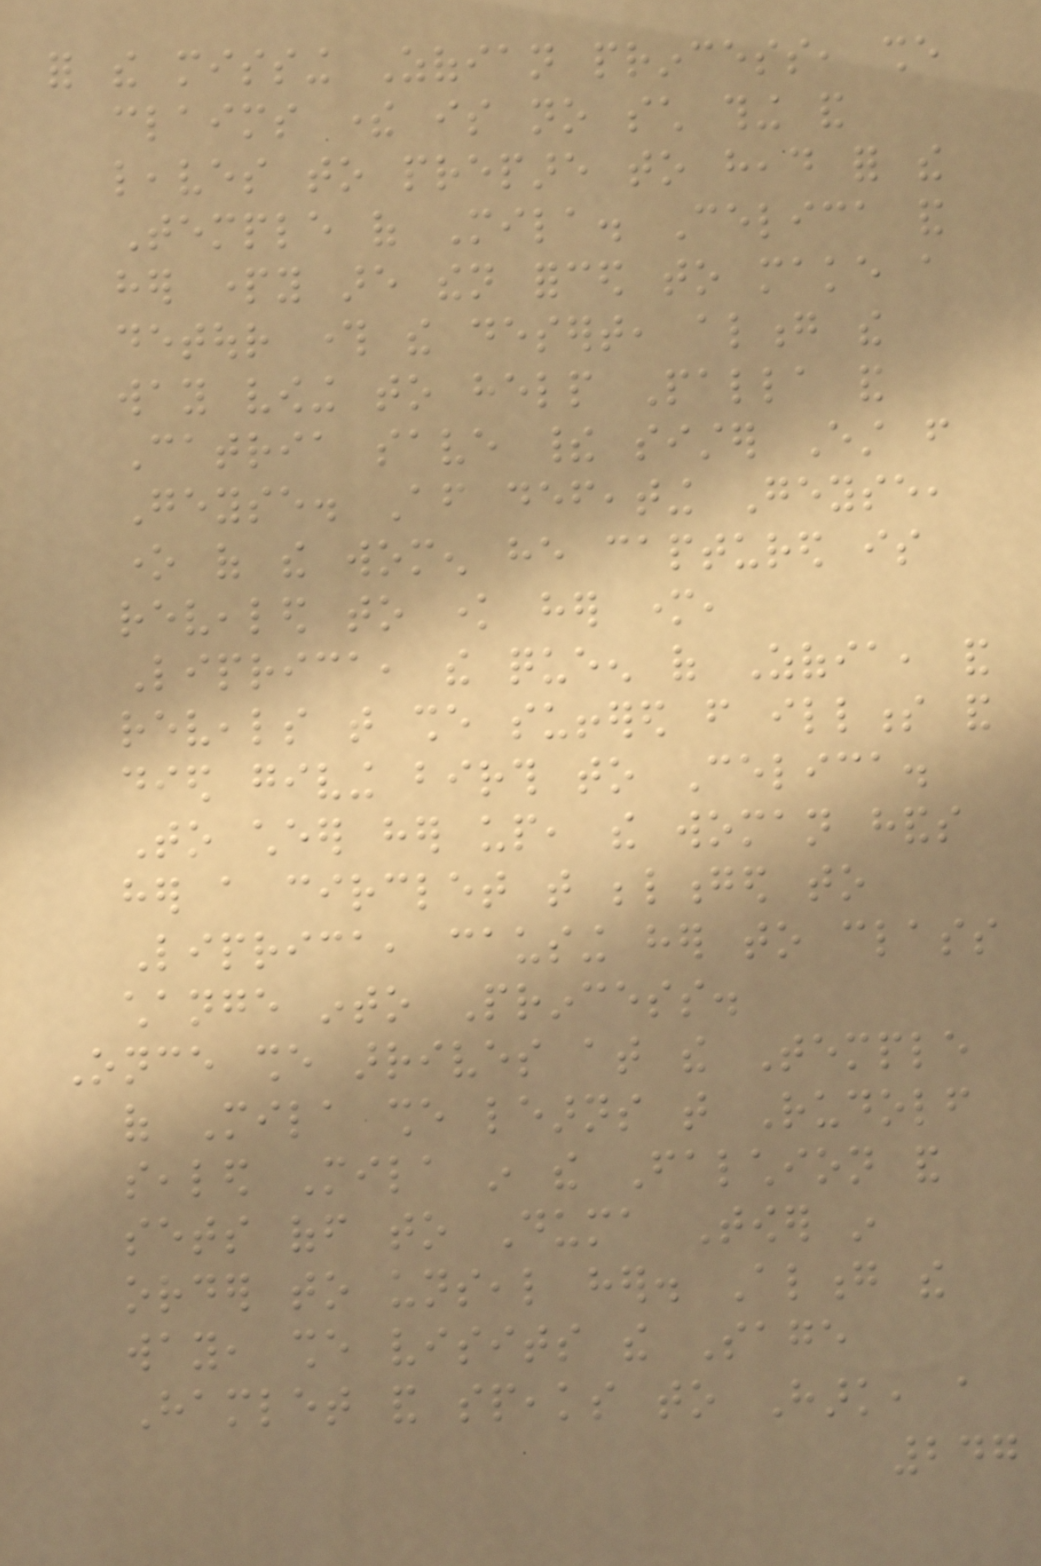for the missing Zofian princess, she
claims there is no such thing and
leaves to prepare to head for the
Temple of Mila. Celica and
her party are then forced to make a
detour through the desert, along the
way vowing to help Palla and
Catria save their sister Est from
Geyse. After defeating Geyse,
one of the women he captured is
revealed to know her mother,
Liprica, the queen of Zofia, and
reveals that she suffered from illness and
died giving birth to Celica.
To cheer her up, the woman hands
her a circlet that belonged to
Liprica, causing her to class
change into Princess.
Once she arrives at the Temple
of Mila she learns that Rudolf
sealed Mila in the Falchion and
sets off to Duma Tower in
order to unseal her. Along the
way, she visits the Sage
Hamlet and speaks to Hark, a
247
